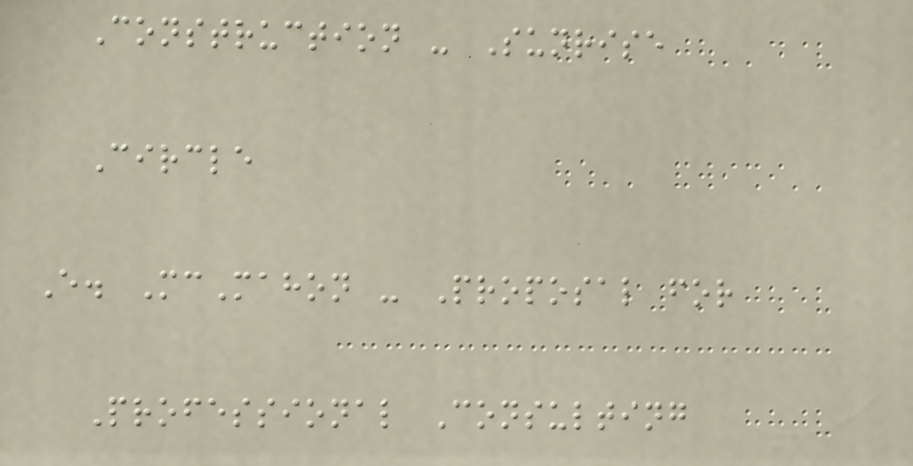Construction - Sunrise
Circle
E. McMahon - Proposal for
Professional Consulting
